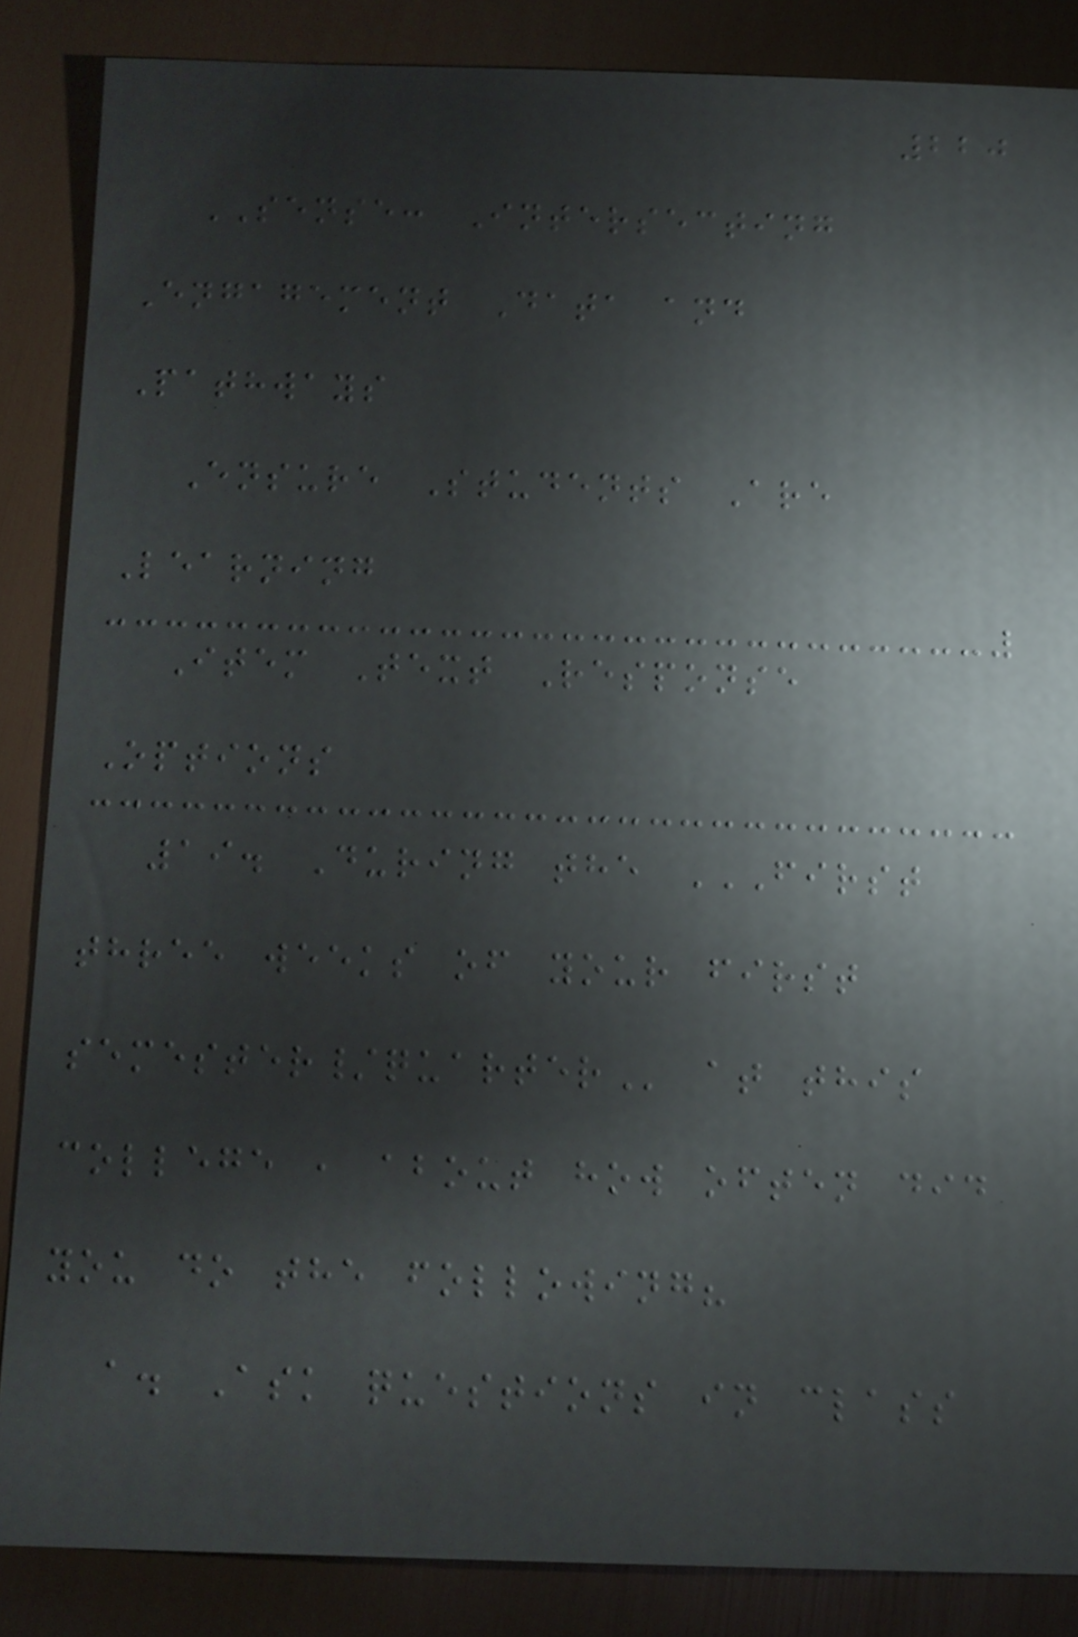220
SENSE: Intersecting
Engagement Data and
Pathways
Ensure Students Are
Learning
Item Text Response
Options
19. During the FIRST
THREE WEEKS OF YOUR FIRST
SEMESTER/QUARTER at this
college , about how often did
you do the following?
a. Ask questions in class
